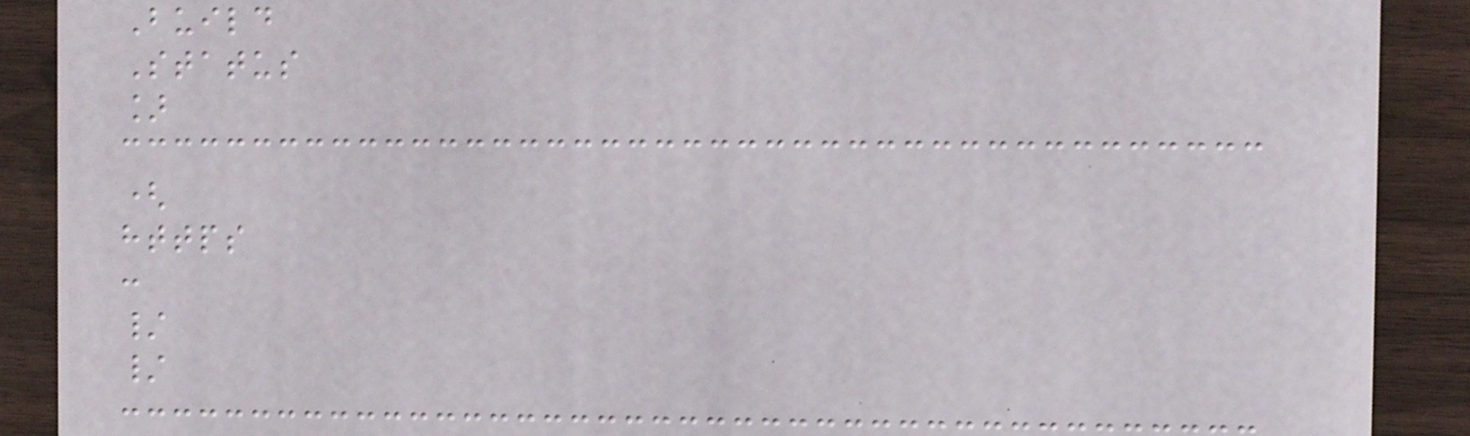Build
Status
]
(
https
:
/
/
